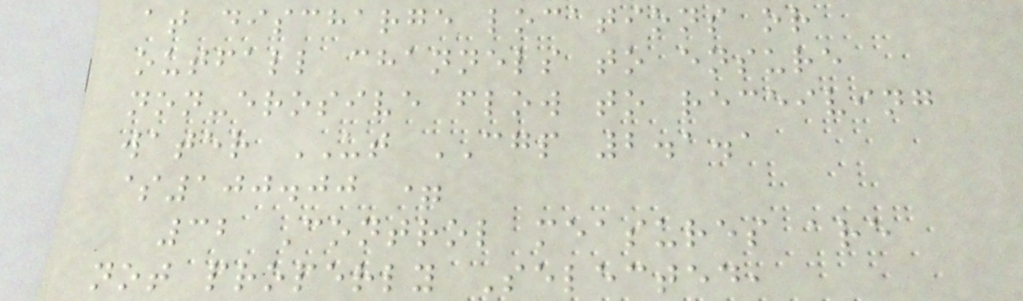at discharge locations or
outfall channels to ensure
non-erosive flow to receiving
water UT CGP 2.1.1
$100.00 =
32 Control measures are
not properly Selected,
